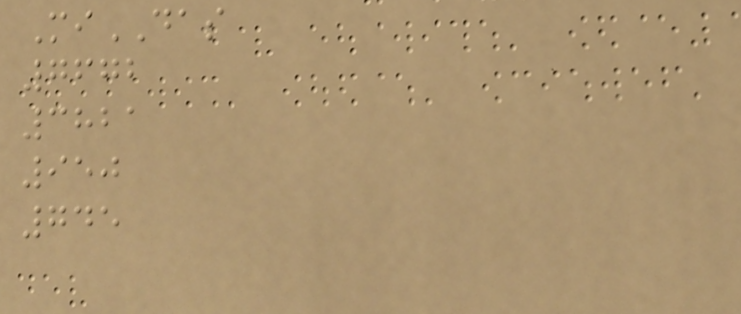MiDAS
7672
3821
950
745
